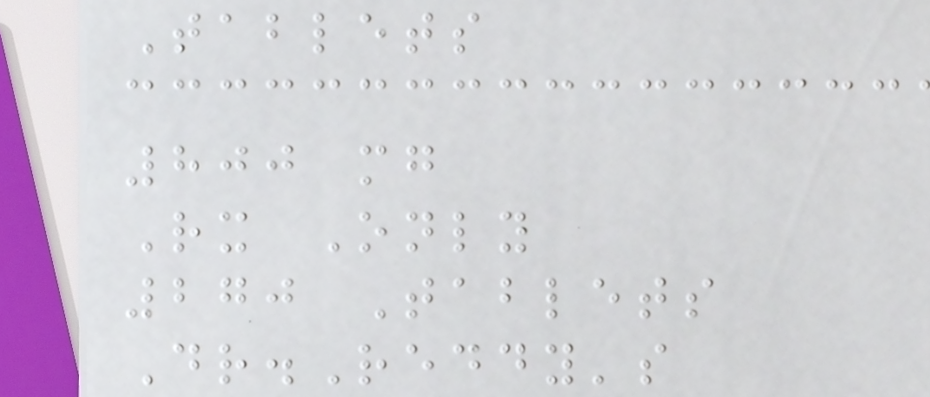Tablets
800 mg
Rx Only
270 Tablets
Dr.Reddy's
